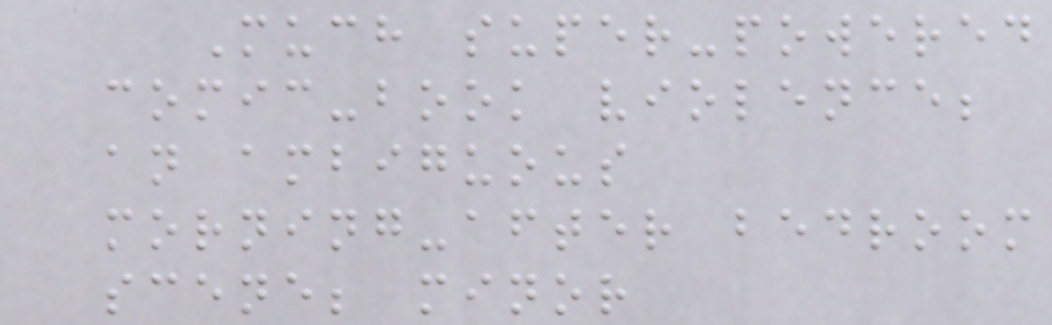Much super-powered
comic-book violence;
an ambiguous
morning-after bedroom
scene; minor
